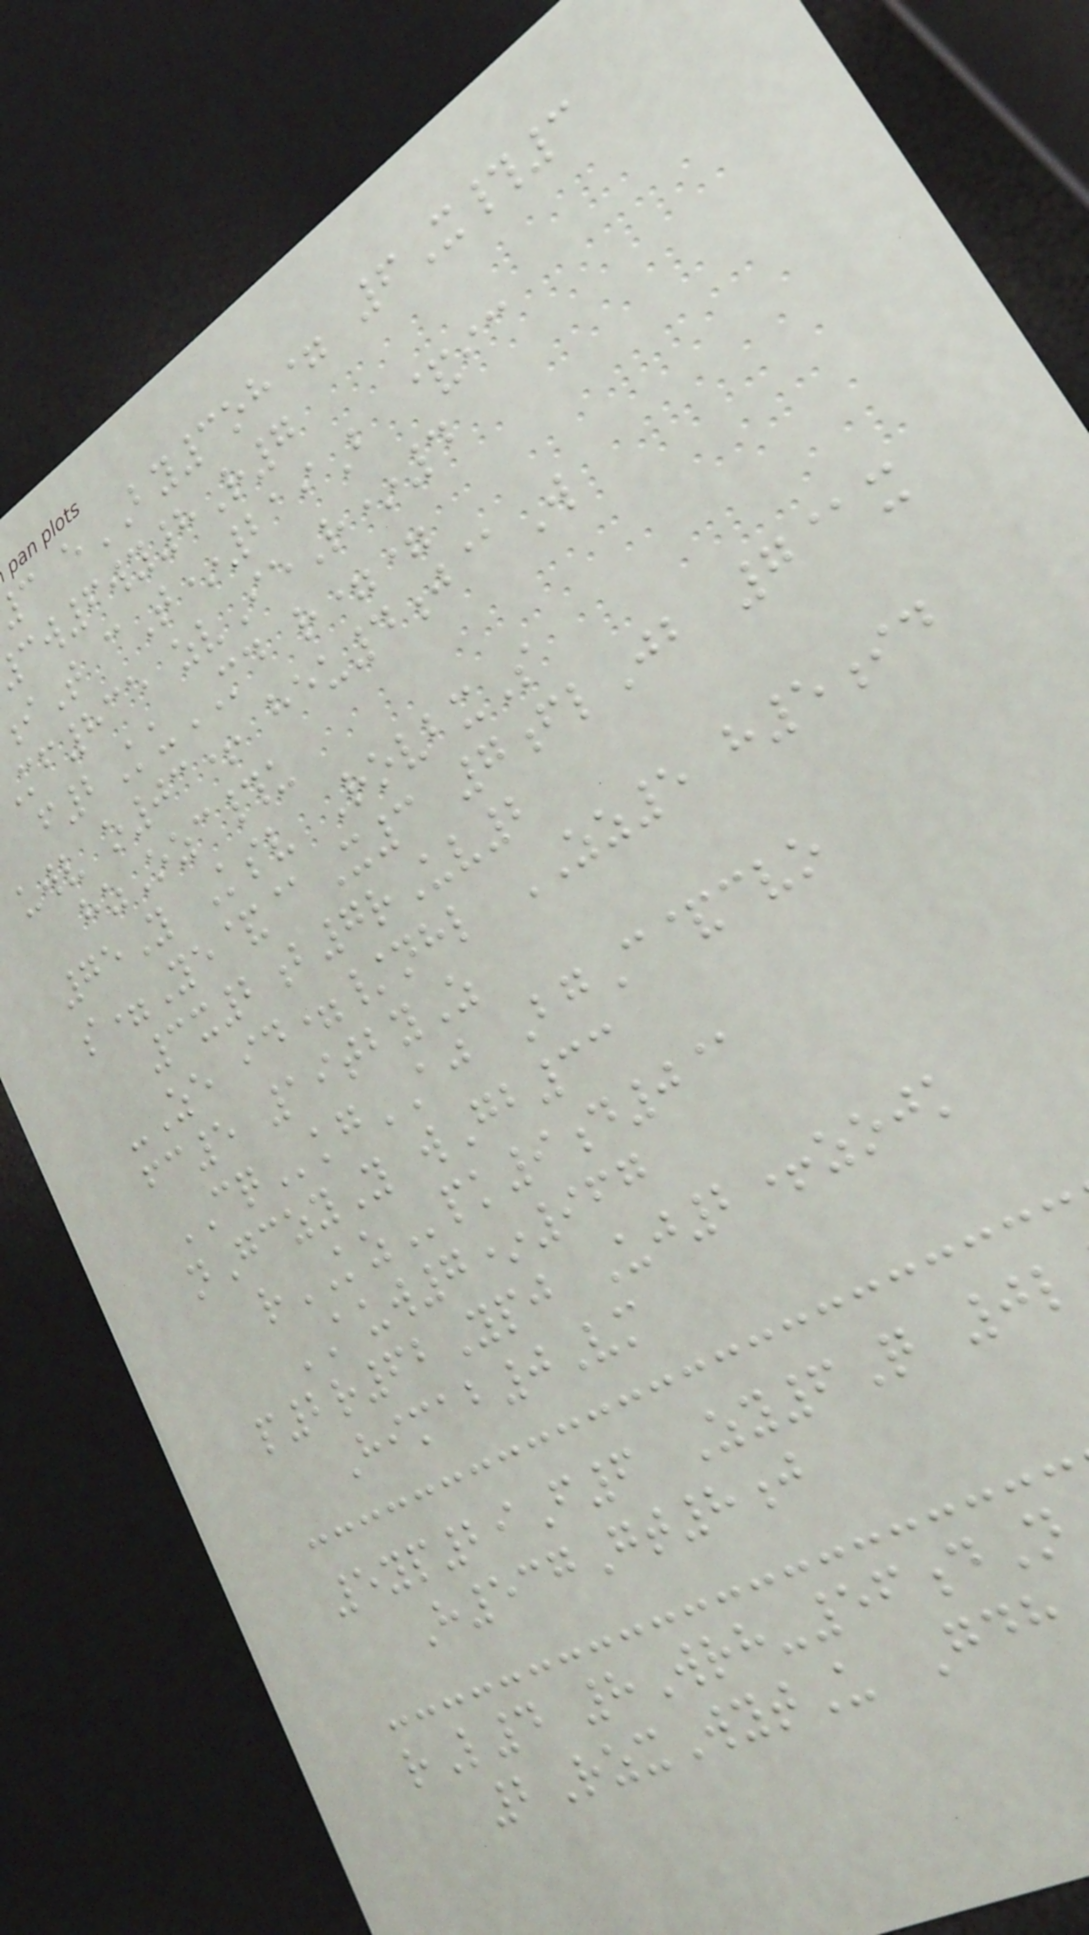c eBY3oh= 6X#3
w6wy8R7
iT cT*219B &ic
mf835 zvIeR*4
f2KuMD r==
uwv o03+ heu4j@W
hzOzc#u
75Y Ksv RovbxS
s=Ye&@X3 7flJb 7@x
3x2b7rUv2
-Ze id=/nhl ZZ5 h5id
fc5 19tbyZ
CQkgAJ BgC&cvo
nGczyY wGb33
rKZpk9d0@
AUW7*967
p2r62Ypj Uj2+zojk
Himab0Vm
5yp29F6 Zy6Q 0l
H537Gt8j
rL4 8Wrh-56dN
2RzxWytU Gdh
